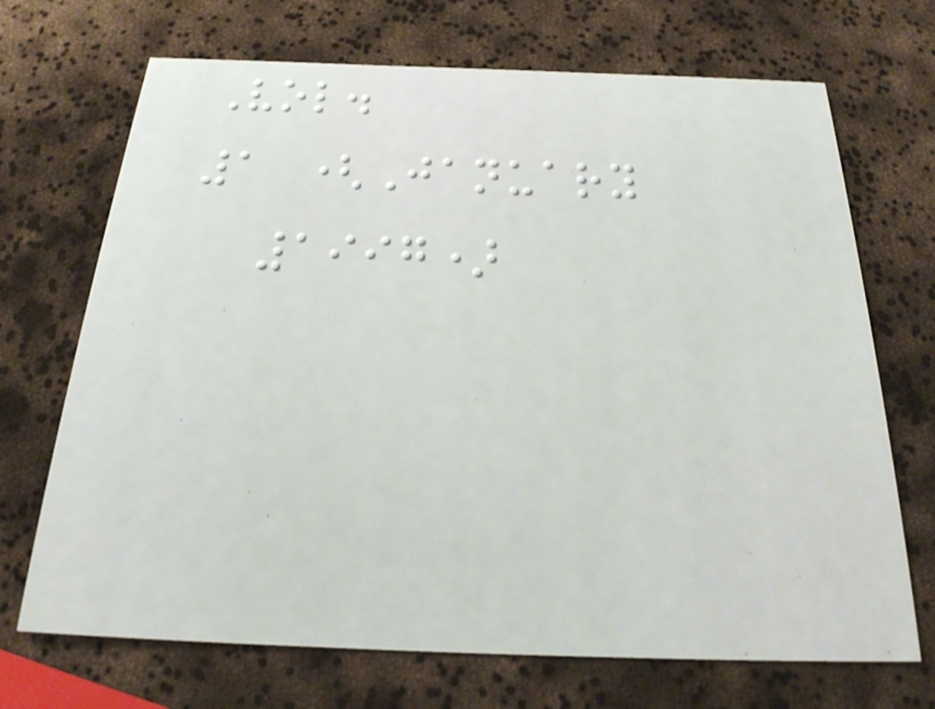Vol.
1 (January
1997)
